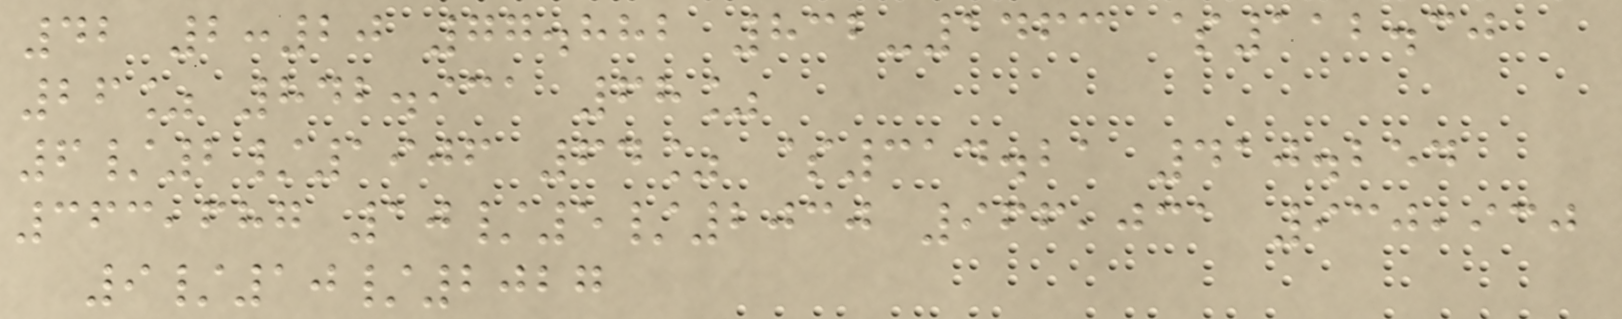42 2:20 77.882 832-1463 $112.30
26% 842.931 68%
6/2/1906 64% $314.21 410.254
363,687 10/5/2030 966,031 930,930
9/10/2027
